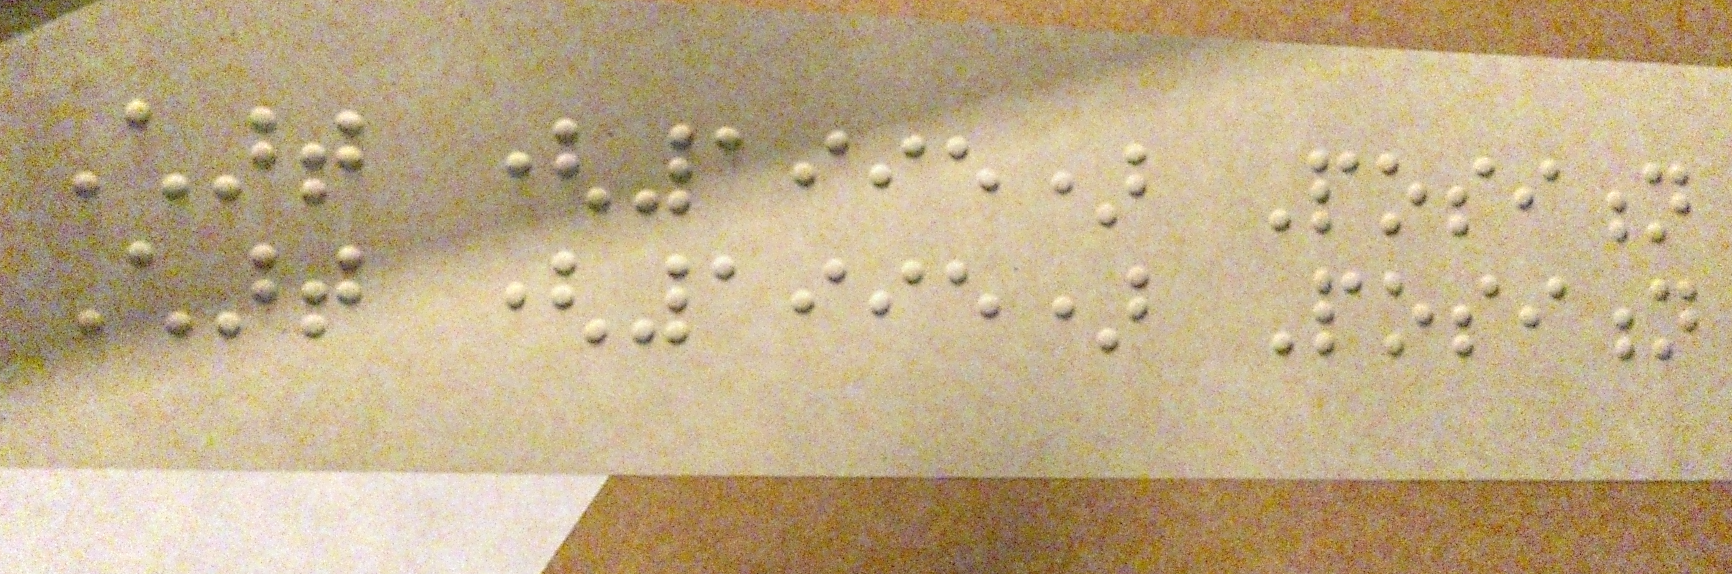Chart (1995) Position
Chart (1995) Position
